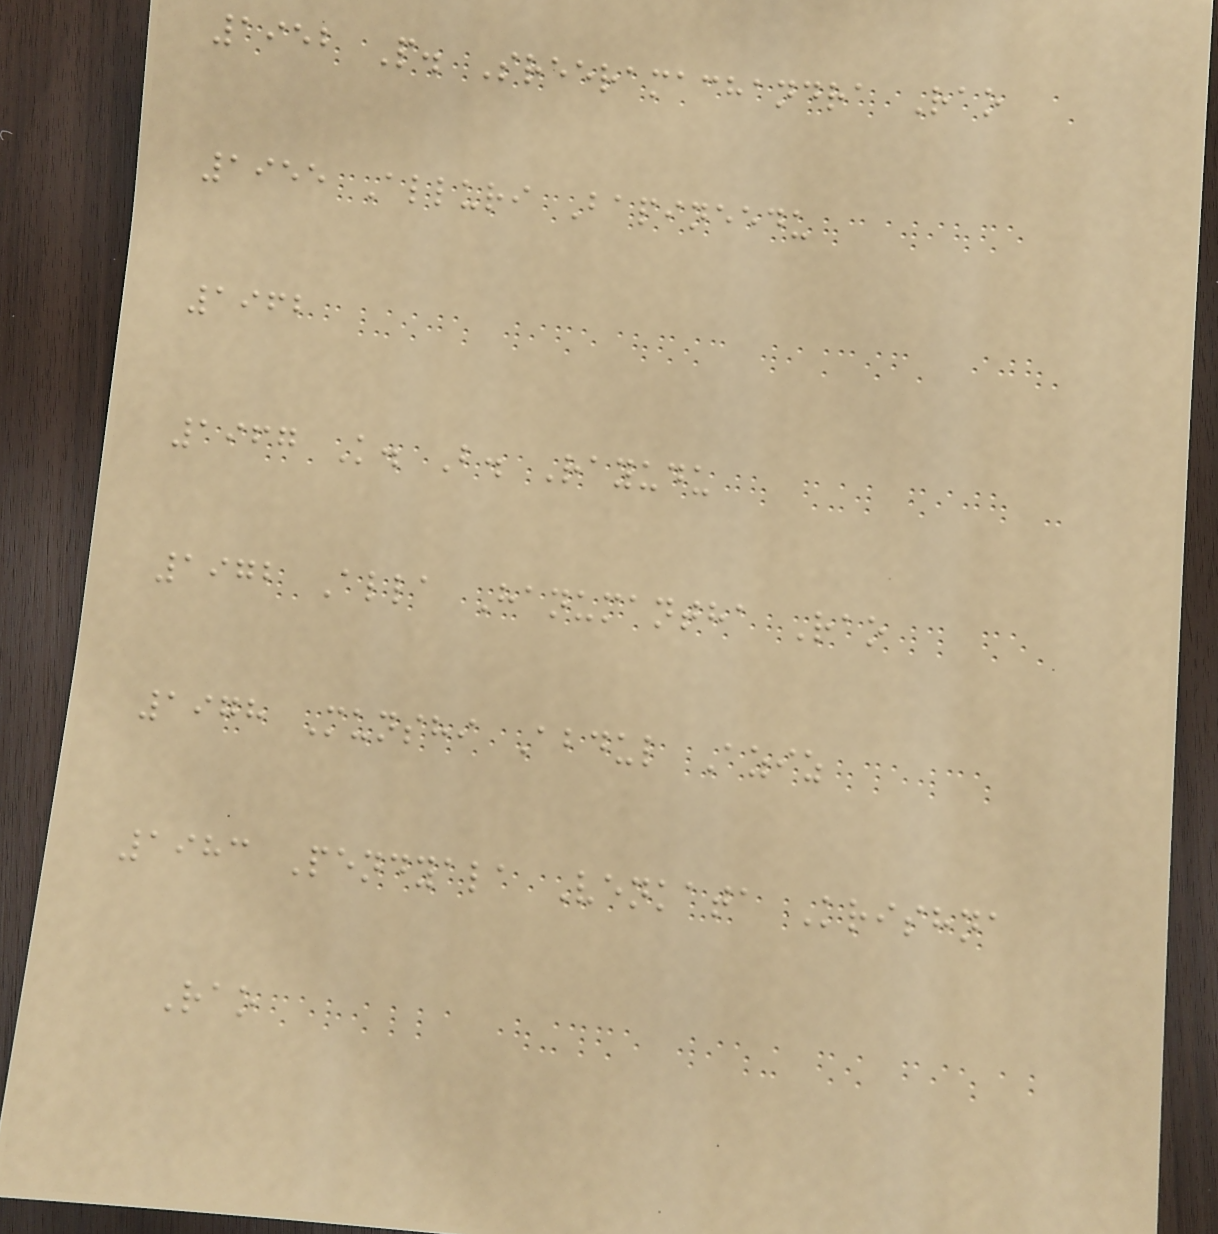1952 P. Sreeramachandra Rao
1955 Alluri Bapineedu
1962
1967 K. B. Rayudu
1972 Alla Hanumantha Rao
1978 Munshi Abdul Aziz
1983 Pendyala Venkata Krishna
Rao
